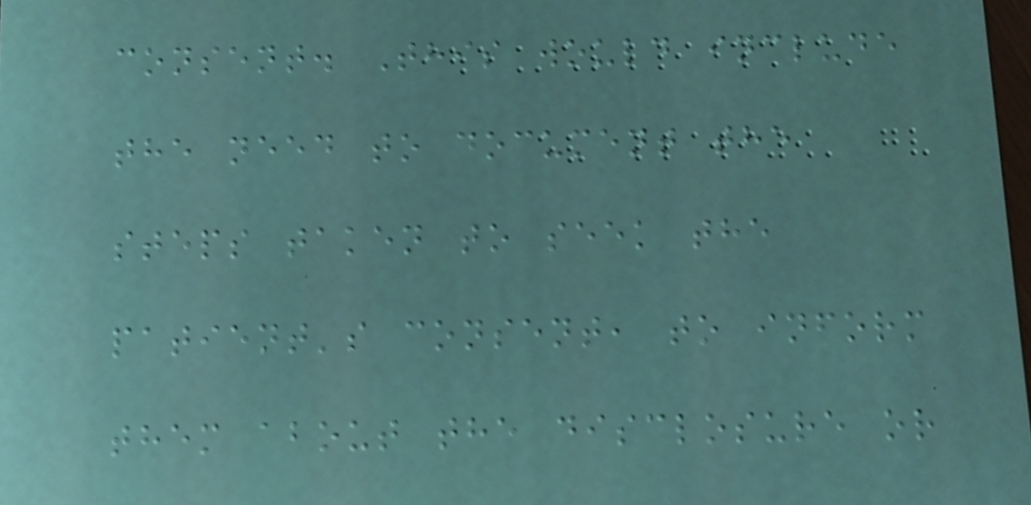consent. This would include
the need to document the
steps taken to seek the
patient's consent, to inform
them about the disclosure or
